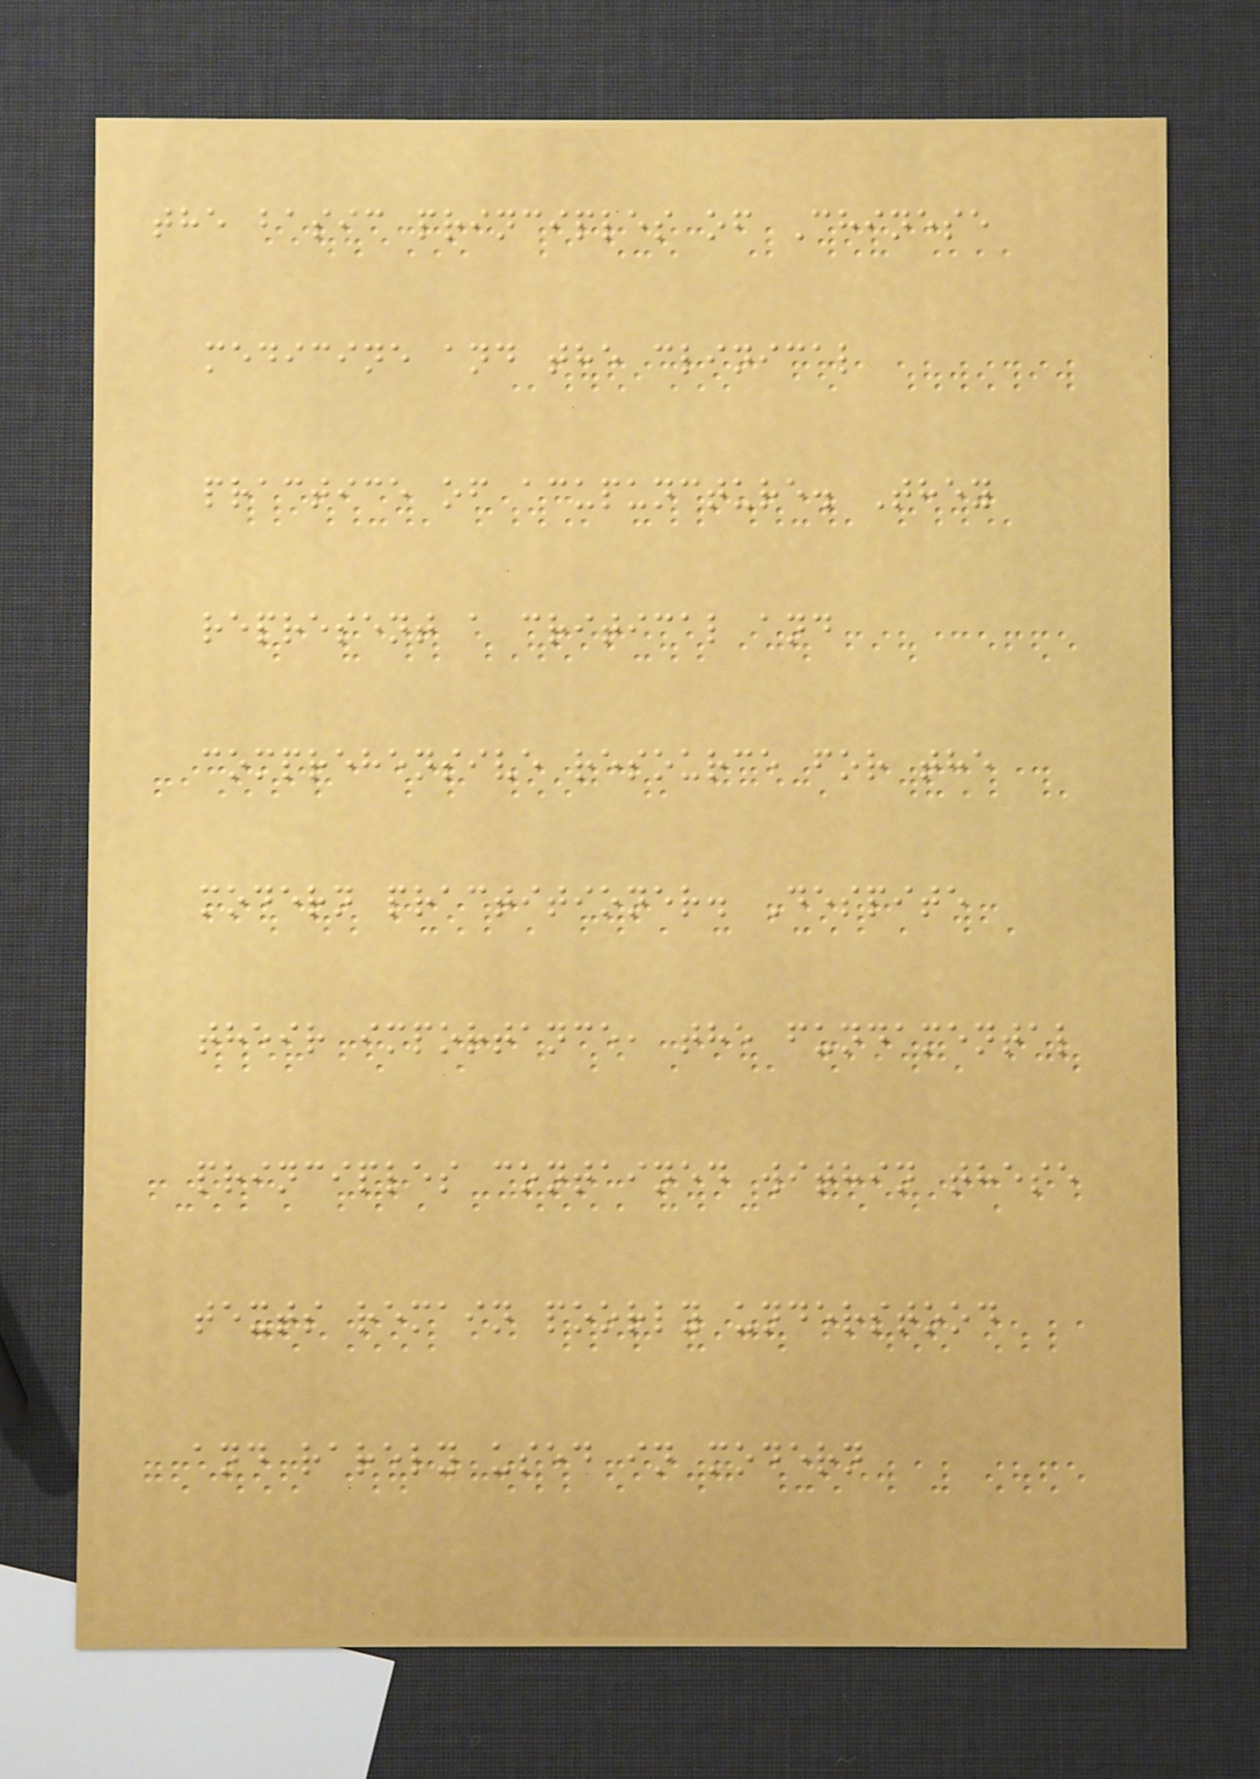the basic principles of Chinese
medicine and the clinical
practice of acupuncture. They
represent a critical and
comprehensive resource for the
modern practitioner. Despite
their importance, the fundamental
principles contained within these
texts remain poorly understood
and rarely used in modern
